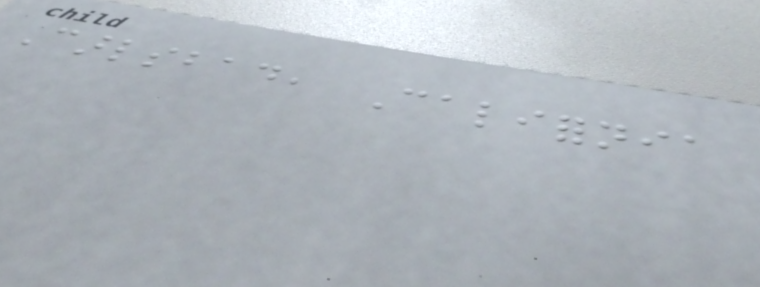Carlsbad, California
